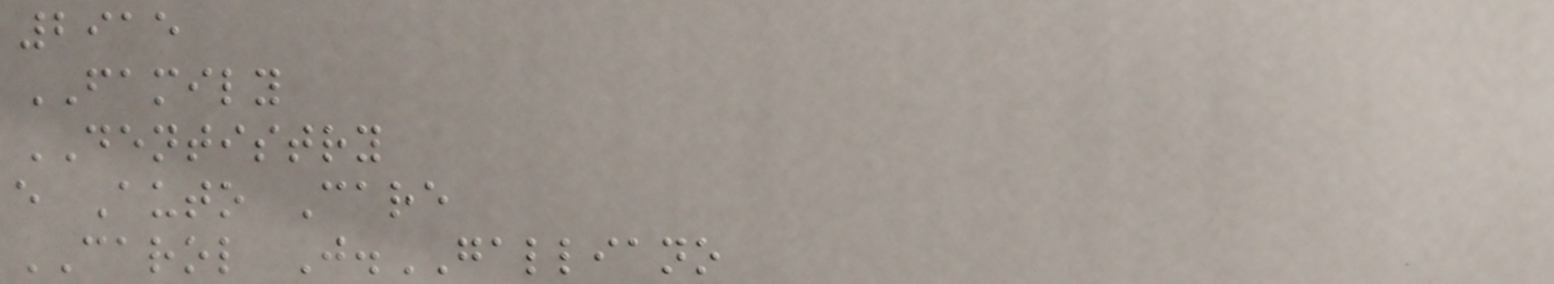2915
FAMILY
DENTISTRY
e Auto Care
CAROL J.GALLIANO
